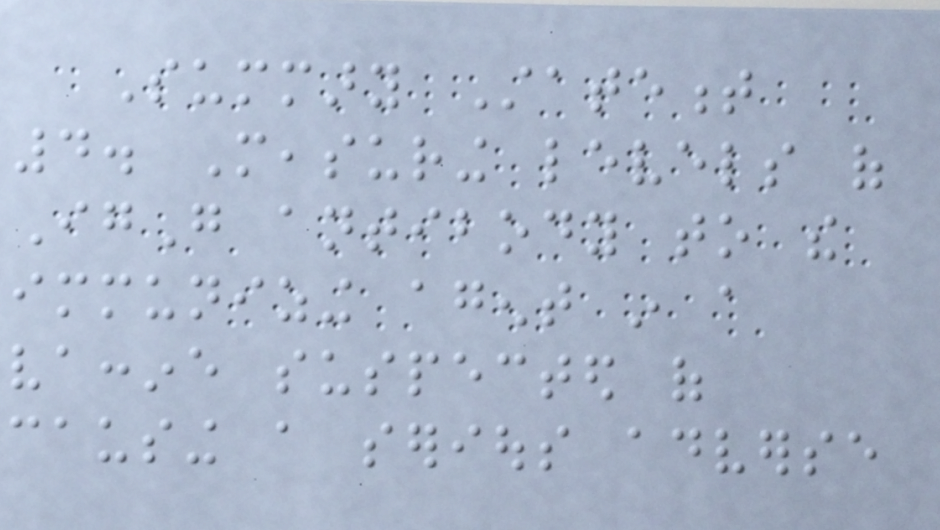Summary Statement
4. Measuring levels of
IgG antibody to the
immunizing agent in a
vaccine suspected of
causing a serious adverse
